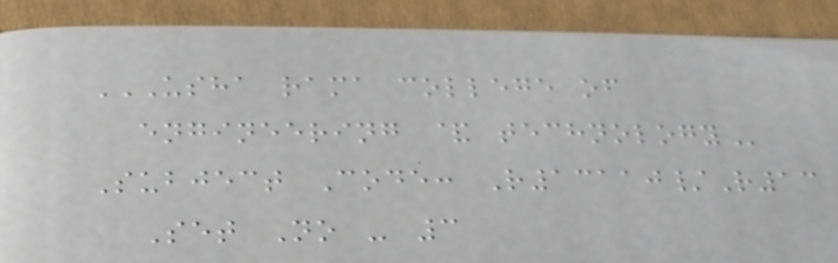USHA RAMA COLLEGE OF
ENGINEERING & TECHNOLOGY
Subject Code: R13110/R13
Set No - 3
